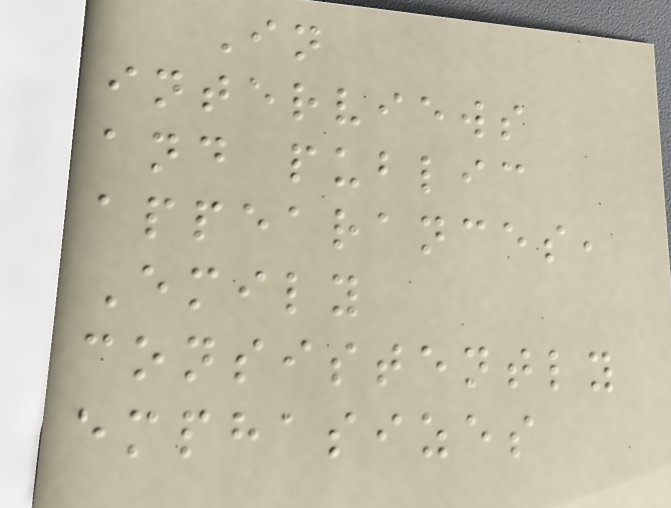In
interviews
and public
appearances,
Emily
consistently
emphasizes
